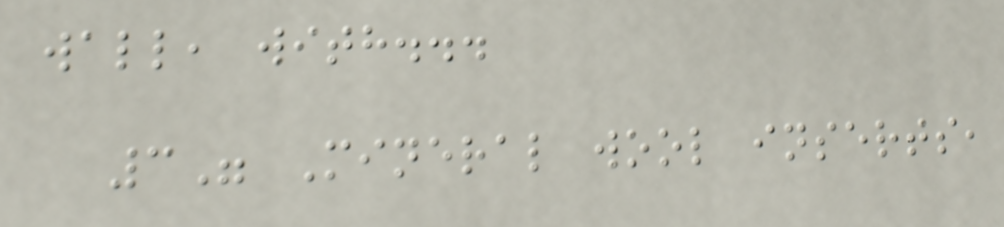wall, with...
3" Mineral wool inserts,
